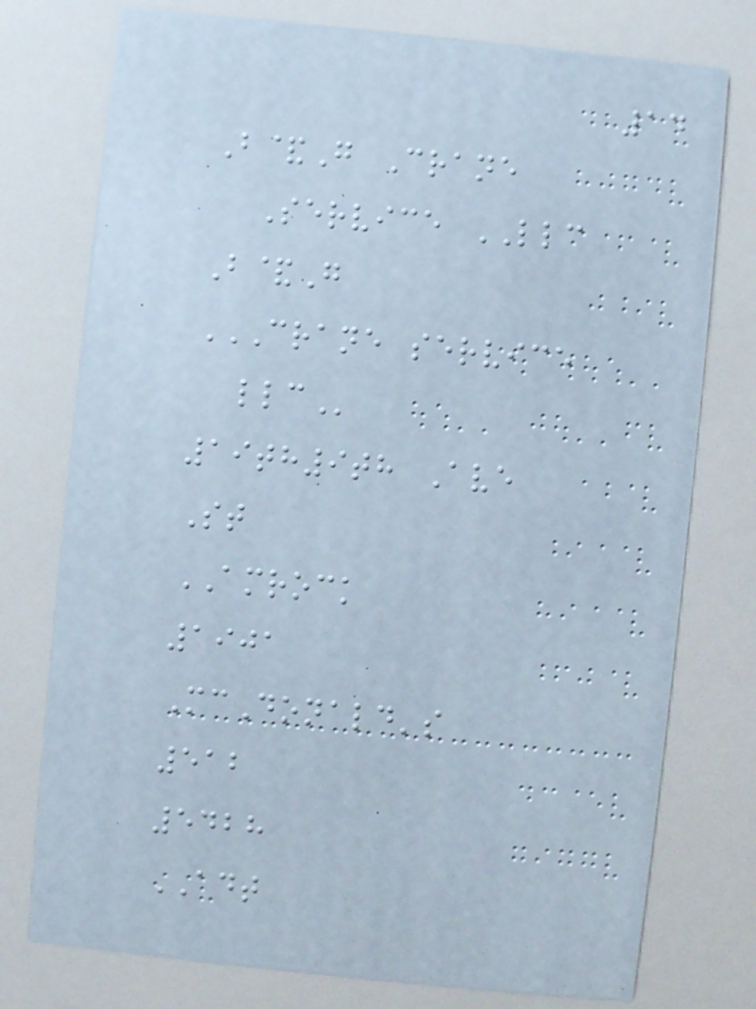14
B&G Crane
Service LLC
B&G
CRANE SERVICE
LLC
19th9th Ave
St
AMROCK
1901
McDonald's
512
5428
ADT
